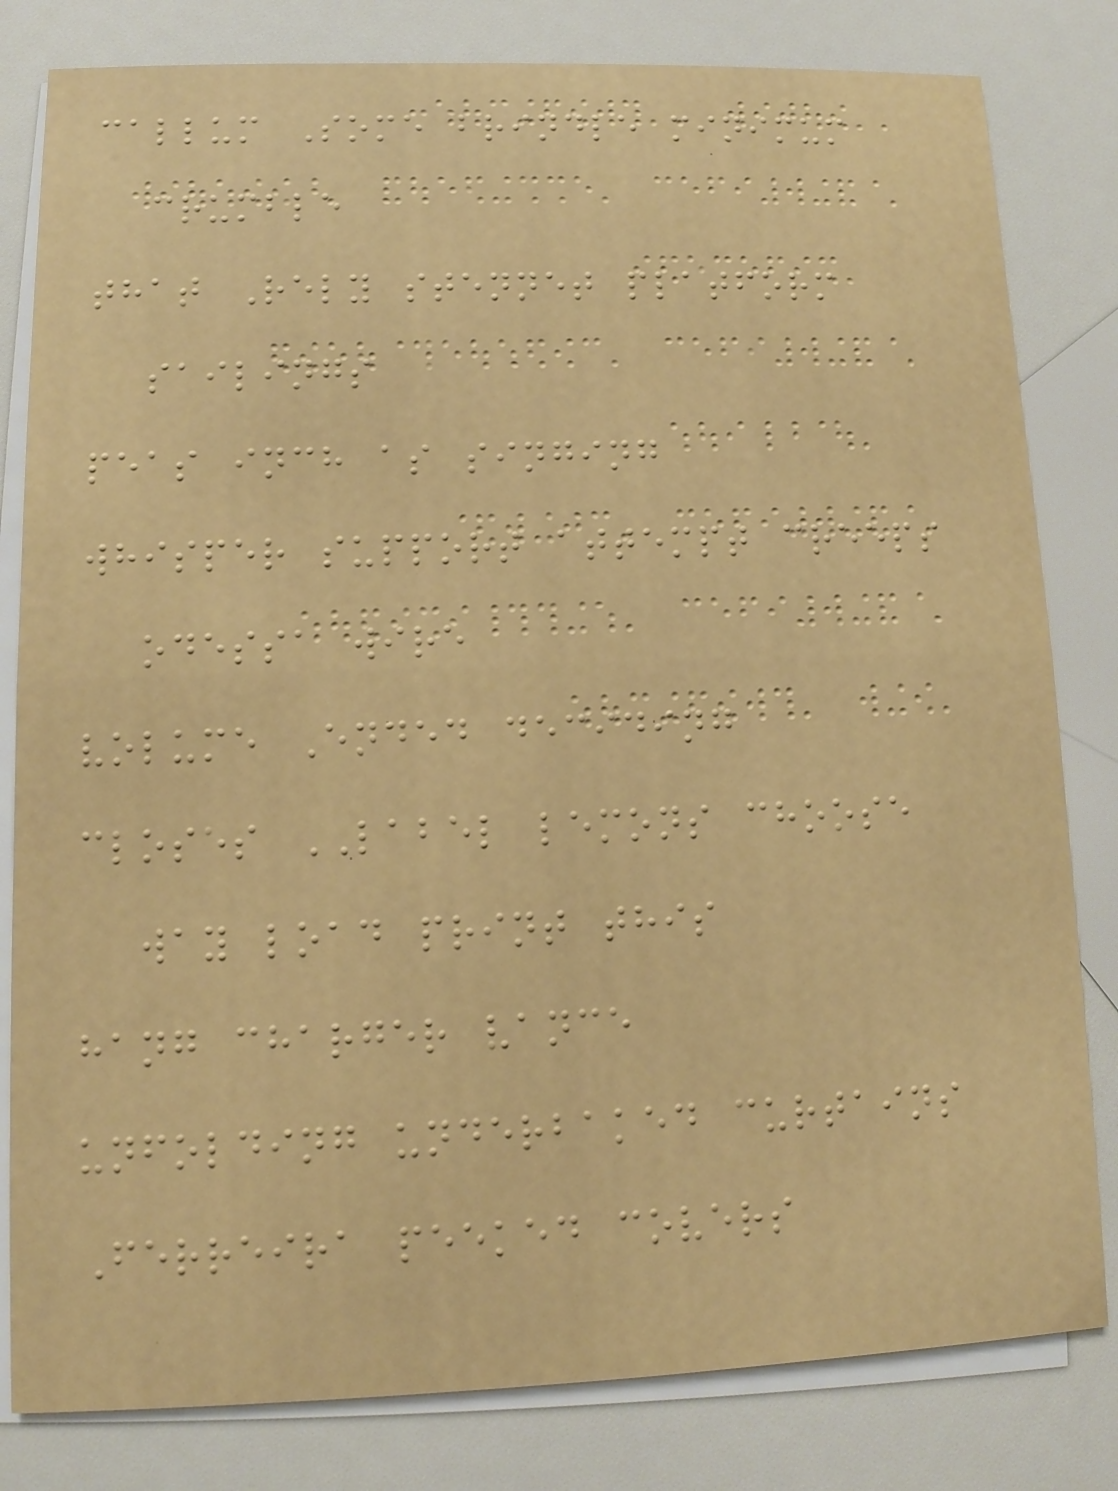callum Some brindle minimum
crumble
that Rely stennet platform
sailings
peas inch as singing
whisper support attempt creeps
odessa wire
volume Ended deciding
closes LABEL lemons choose
way load print this
hang charger vance
unfolding underbaked curtains
Ferreira peeked covers
